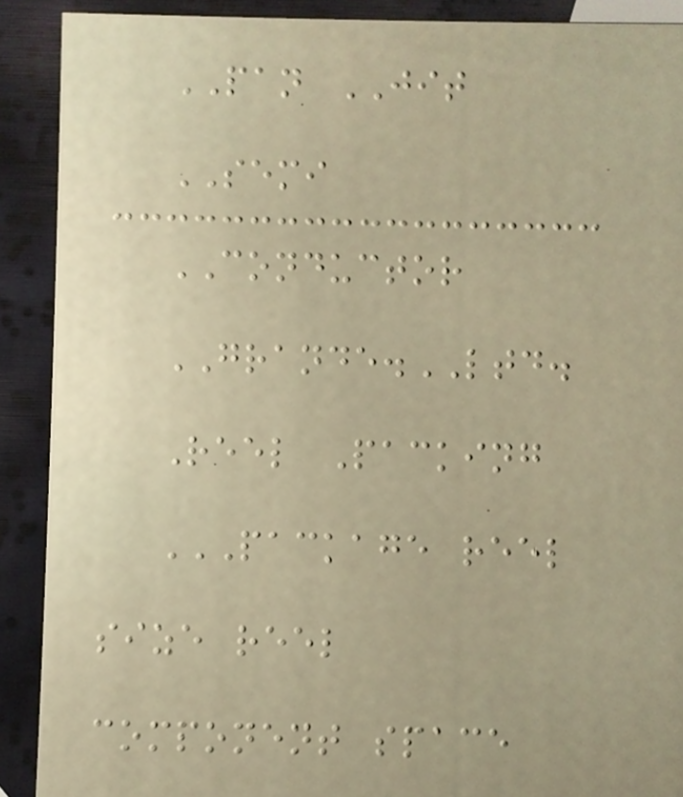PAN JIT
SEMI
CONDUCTOR
GRANDE.LTD.
Reel Packing
PACKAGE REEL
SIZE REEL
COMPONENT SPACE
